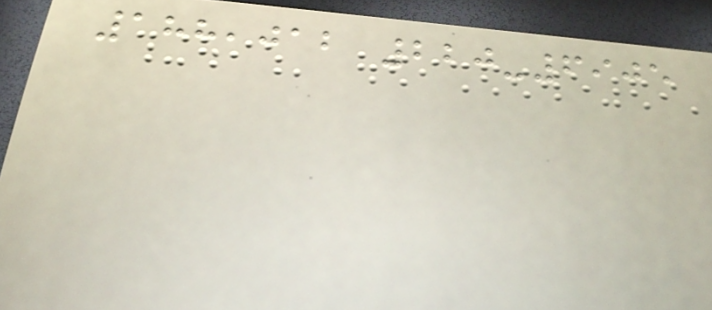188,012 220-6905
